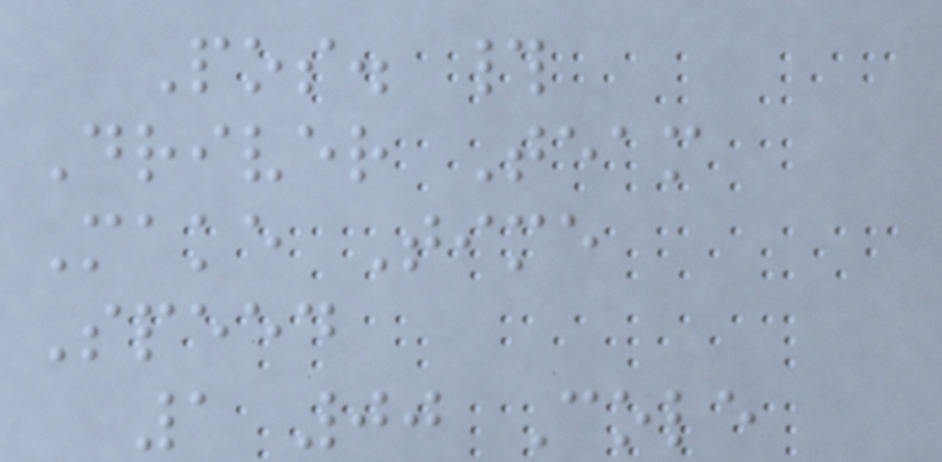Pos. #
Driver Team
Make Time
Speed
1 00 Cole
